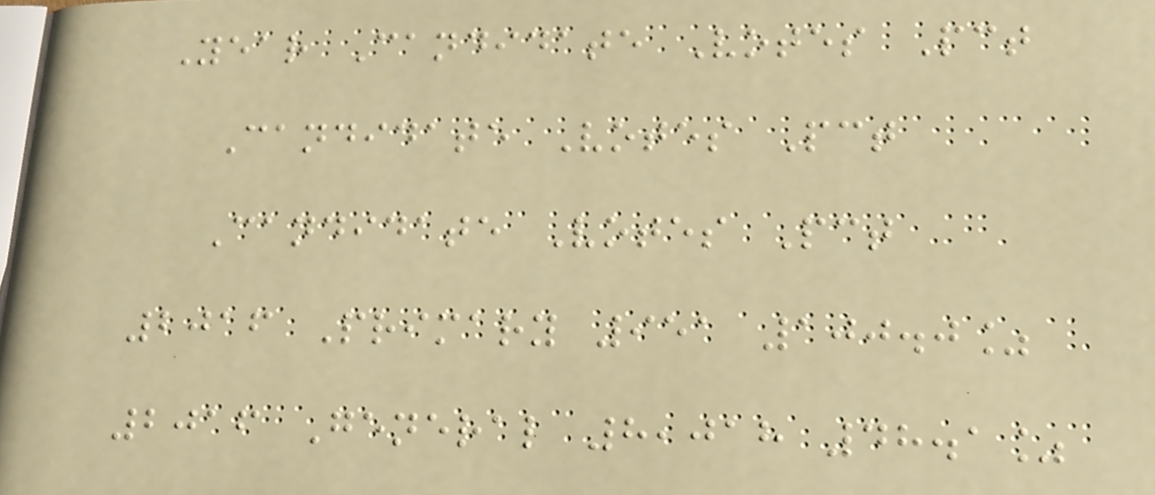Year Candidate Votes Pct
Candidate Votes Pct
Candidate Votes Pct
2016 Primary 951 100.0%
2016 General 8,018 48.1%
